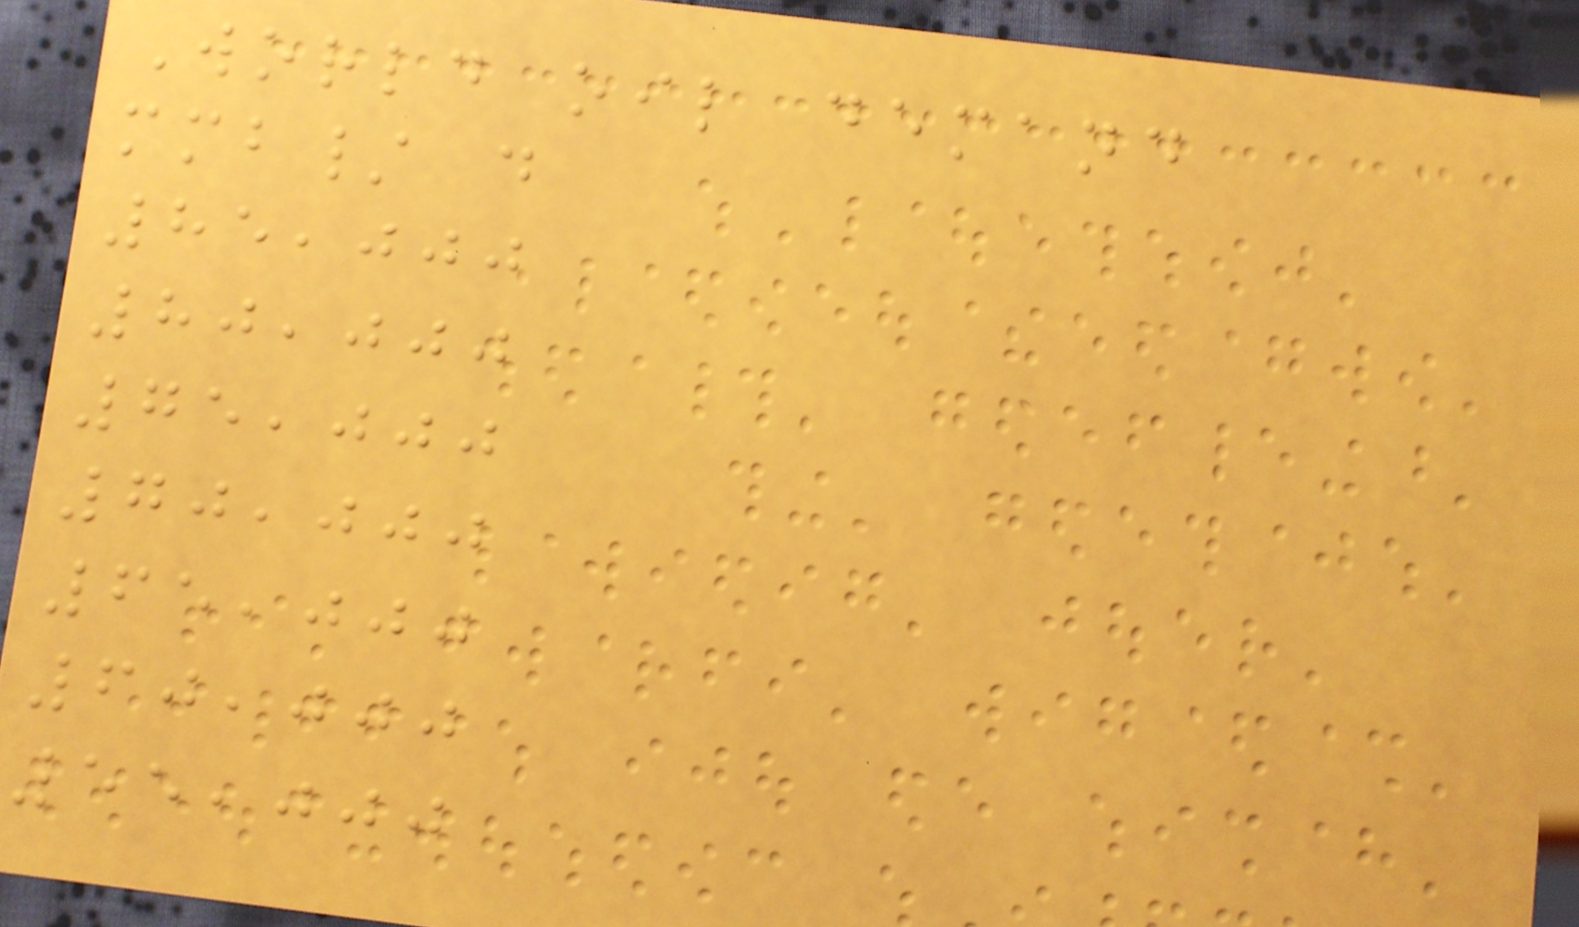World oil demand
mmb/ d
85,000
80,000
75,000
70,000
65,000
60,000
55,000
